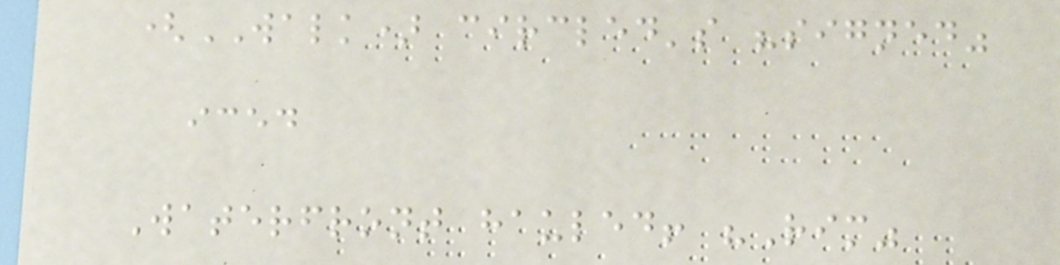(WALK) circled's "signed"
iced
Waterfront hauled! "Rim"
